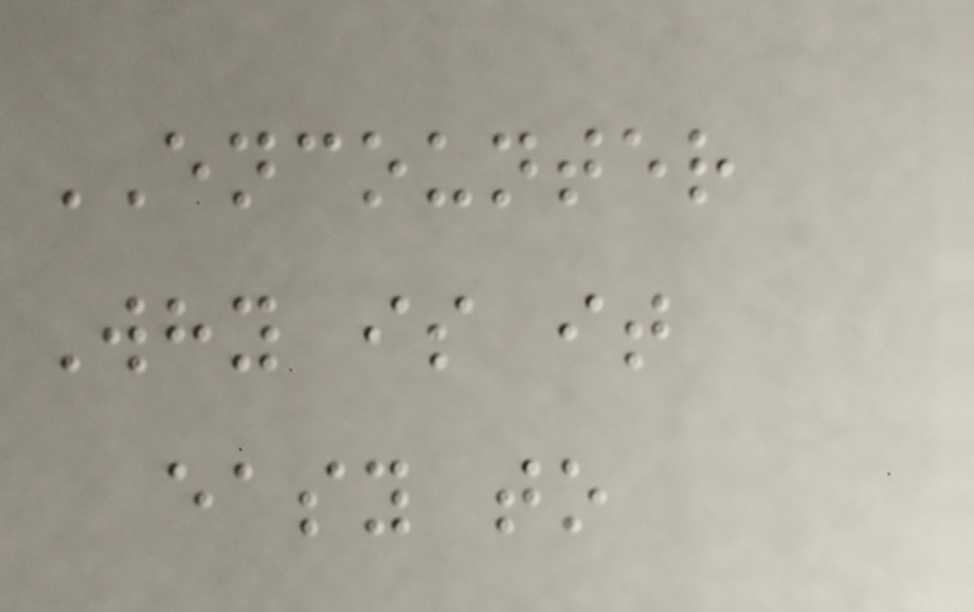ENCOUNTER
Why is it
easy to
